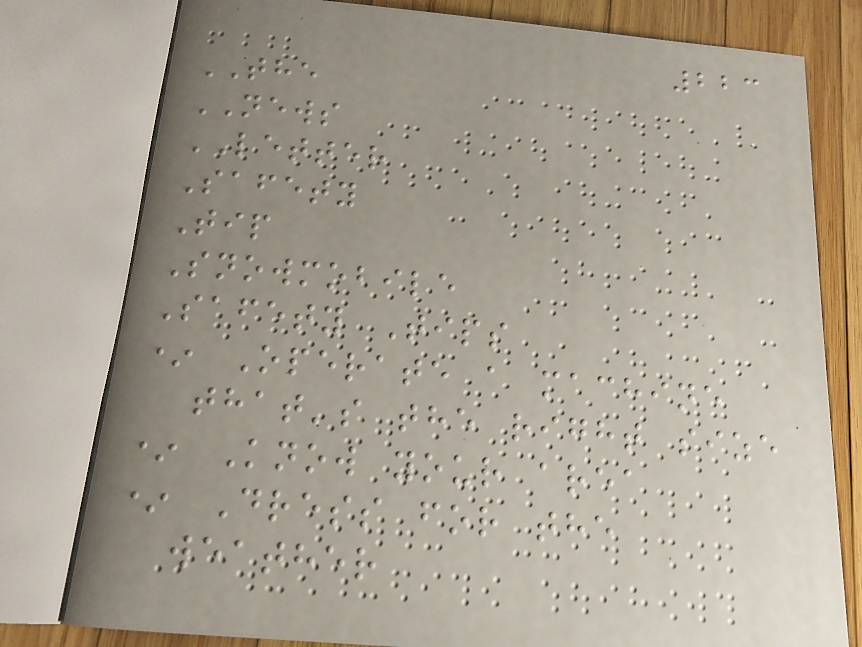223
THE
NEWS
LETTER
Safety
Tip
Snowmobile
Safety Tips
* Operate a machine
that's the right size
* Know your area
* Dress for the
weather
